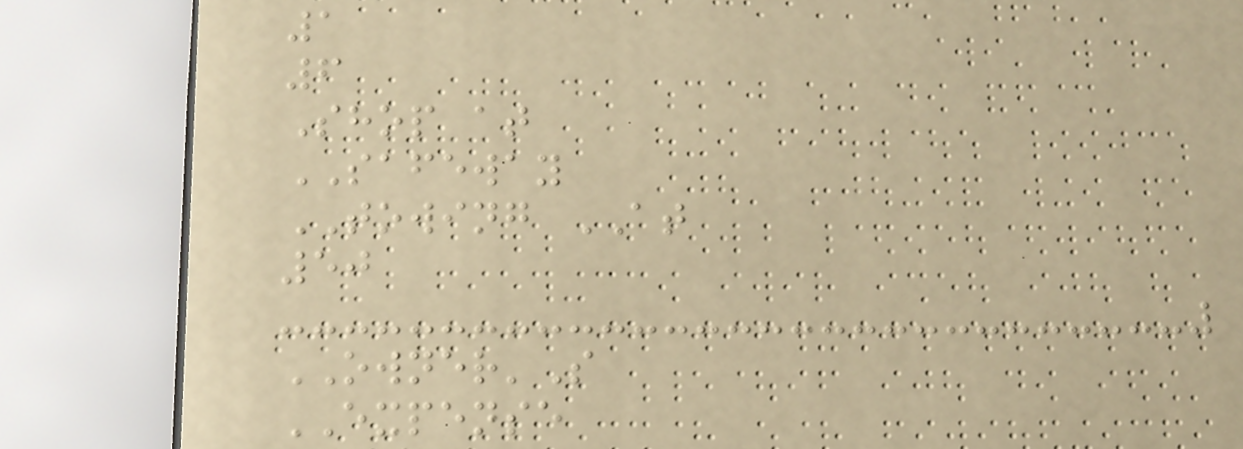1
6
Shop at
SAFEWAY
TOWING AT
50
OWNER'S
EXPENSE
